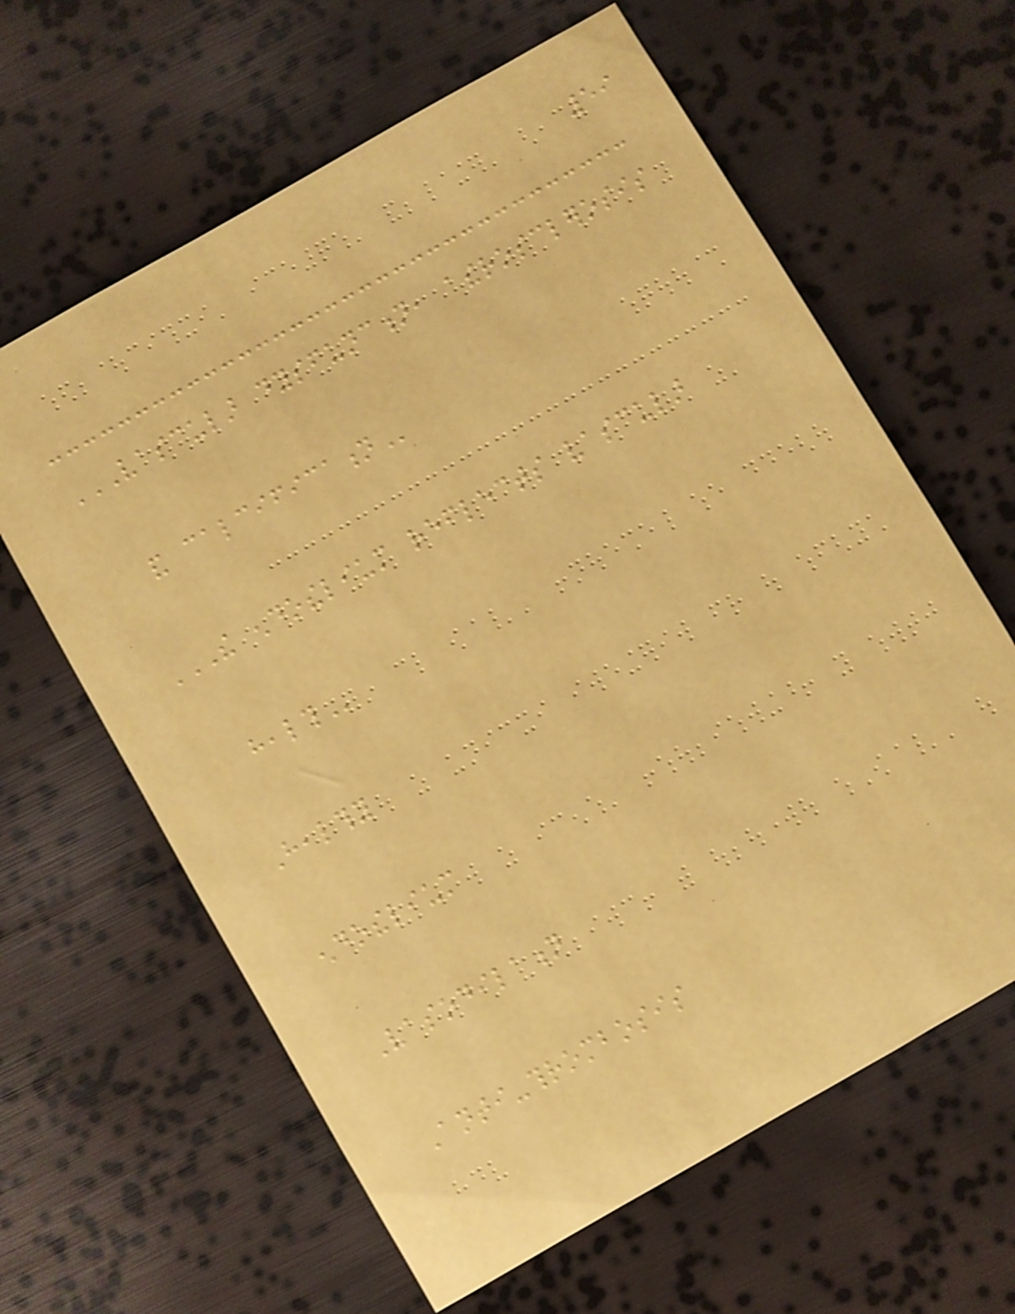59
VASCULAR DYSFUNCTION, ATHEROSCLEROSIS
AND CALCIFICATION
THE ENDOTHELIUM REFLECTS VASCULAR
HEALTH
Healthy
endothelium
Vasodilation
Anti-thrombosis
